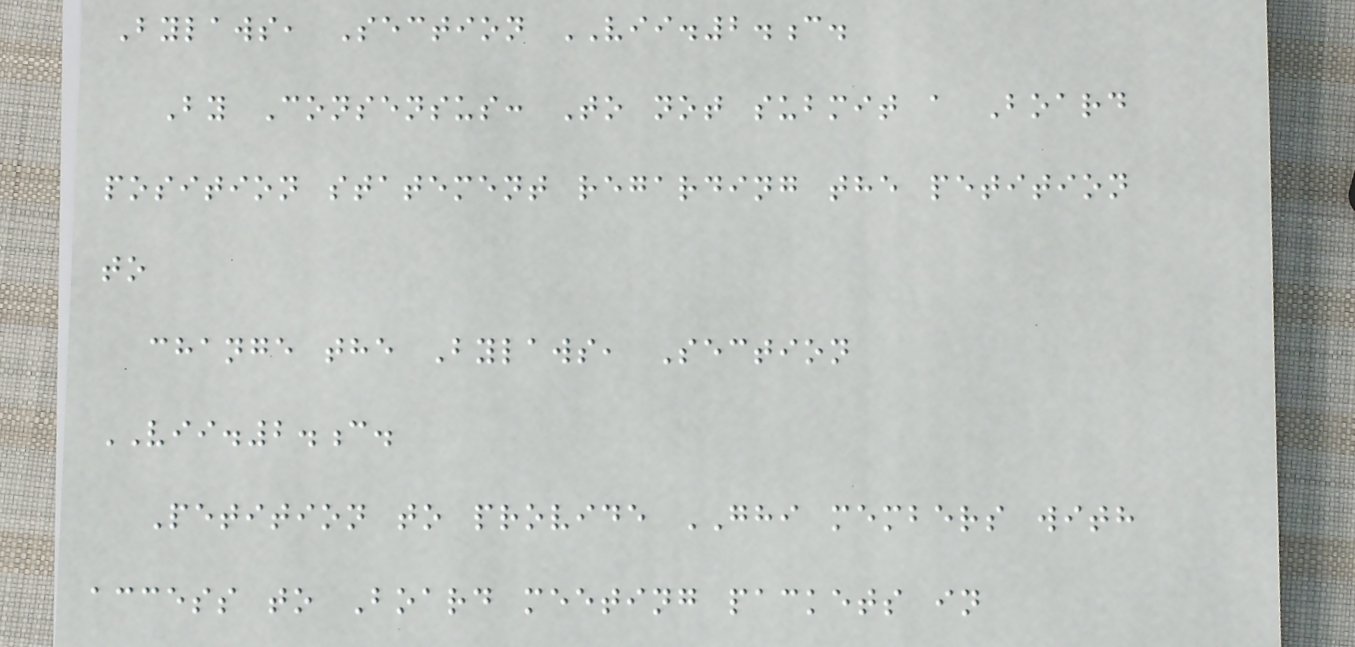Bylaws, Section VII.2.c.
By Consensus: To not submit a Board
position statement regarding the petition
to
change the Bylaws, Section
VII.2.c.
Petition to provide GHI members with
access to Board meeting packets in
